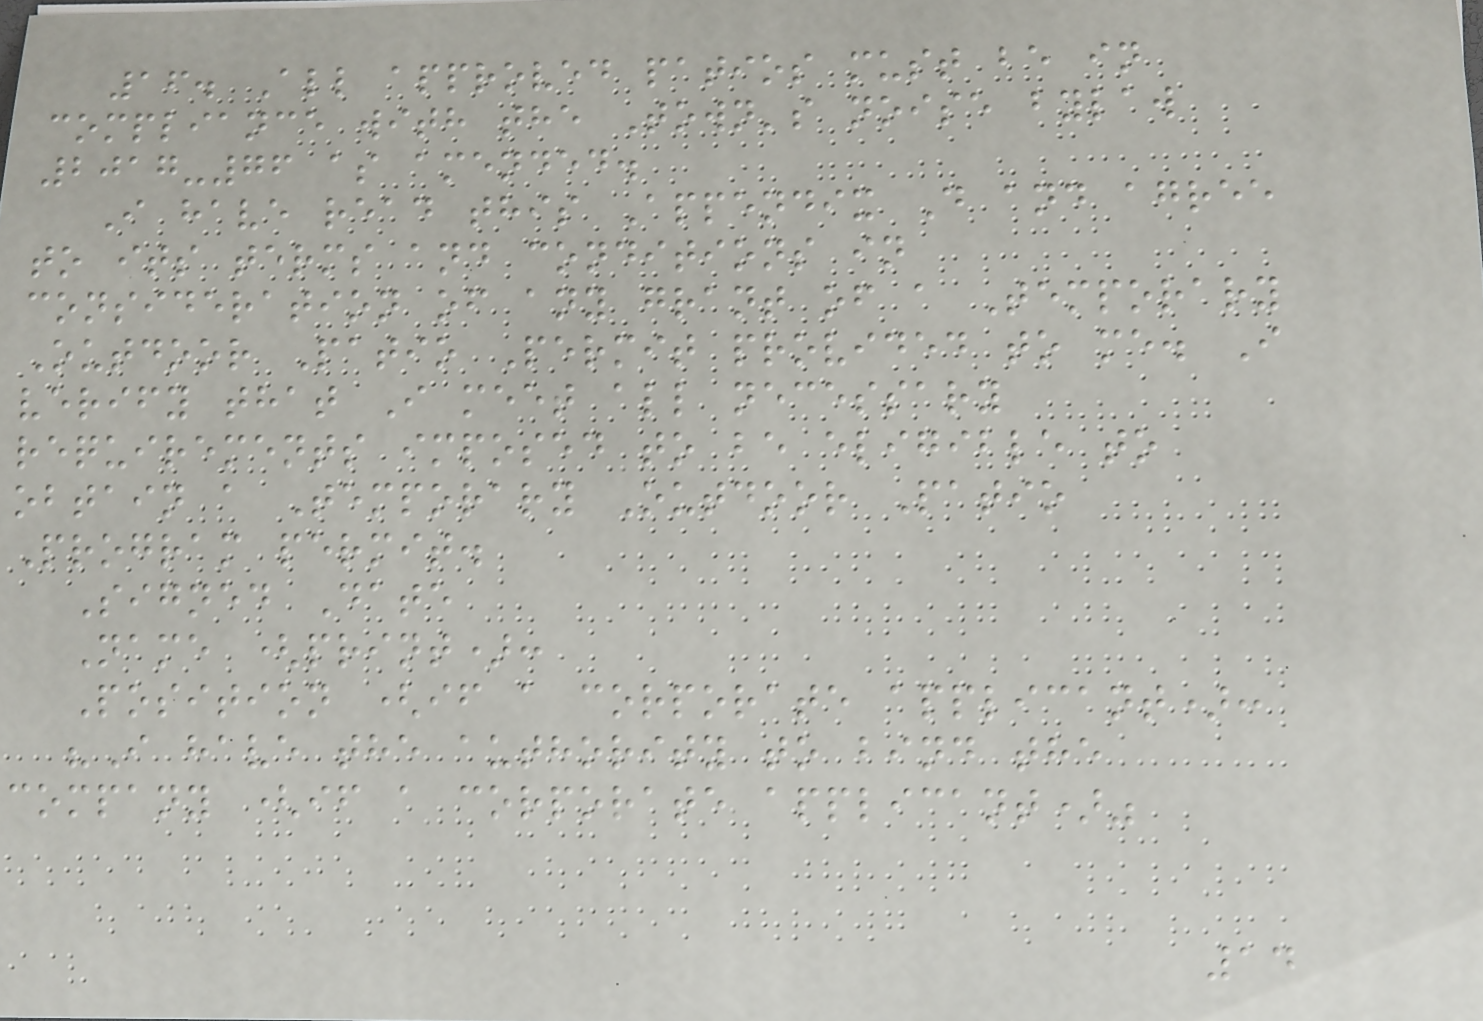16. All approved patios must be in
compliance with the Town's noise bylaw
2017-76 as amended.
I have read this Appendix D and agree
to its terms and conditions in
consideration of any grant of a Temporary
Outdoor Patio Permit provided to me. I
verify that I meet all necessary
requirements imposed to be eligible to
obtain a Temporary Outdoor Patio
Program permit.
Signed Date
Name (print):
Position (if a corporate applicant):
"I have the authority to bind the
company (if a corporate applicant)"
14
